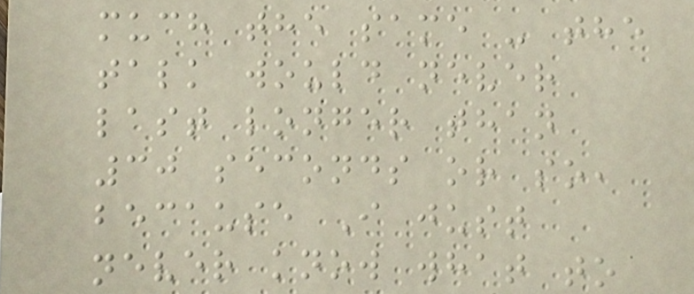much the same - the
talk would never
last longer than
30 seconds or so,
because I just
never know what to
